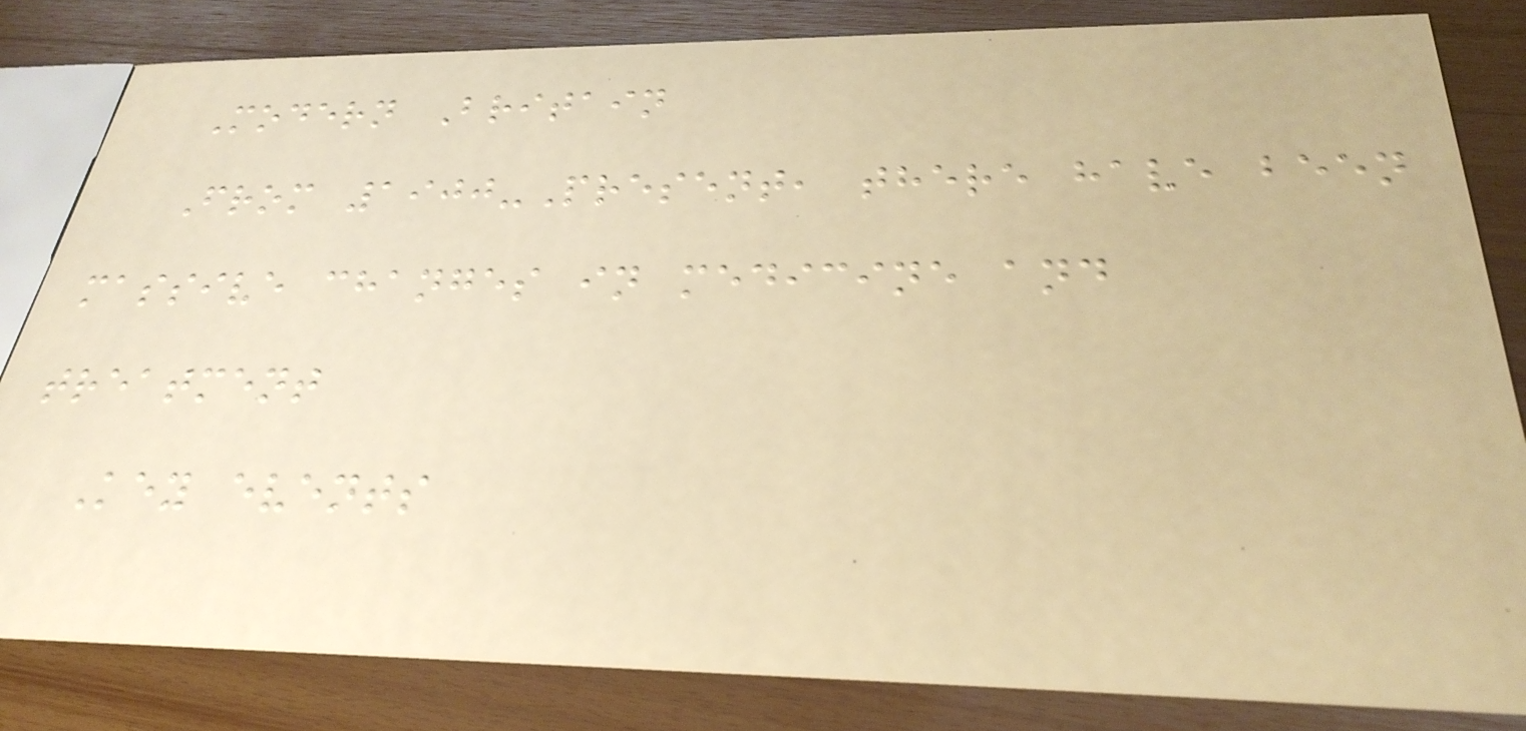Modern Britain
From 1900-Present, there have been
massive changes in medicine and
treatment
Key events
